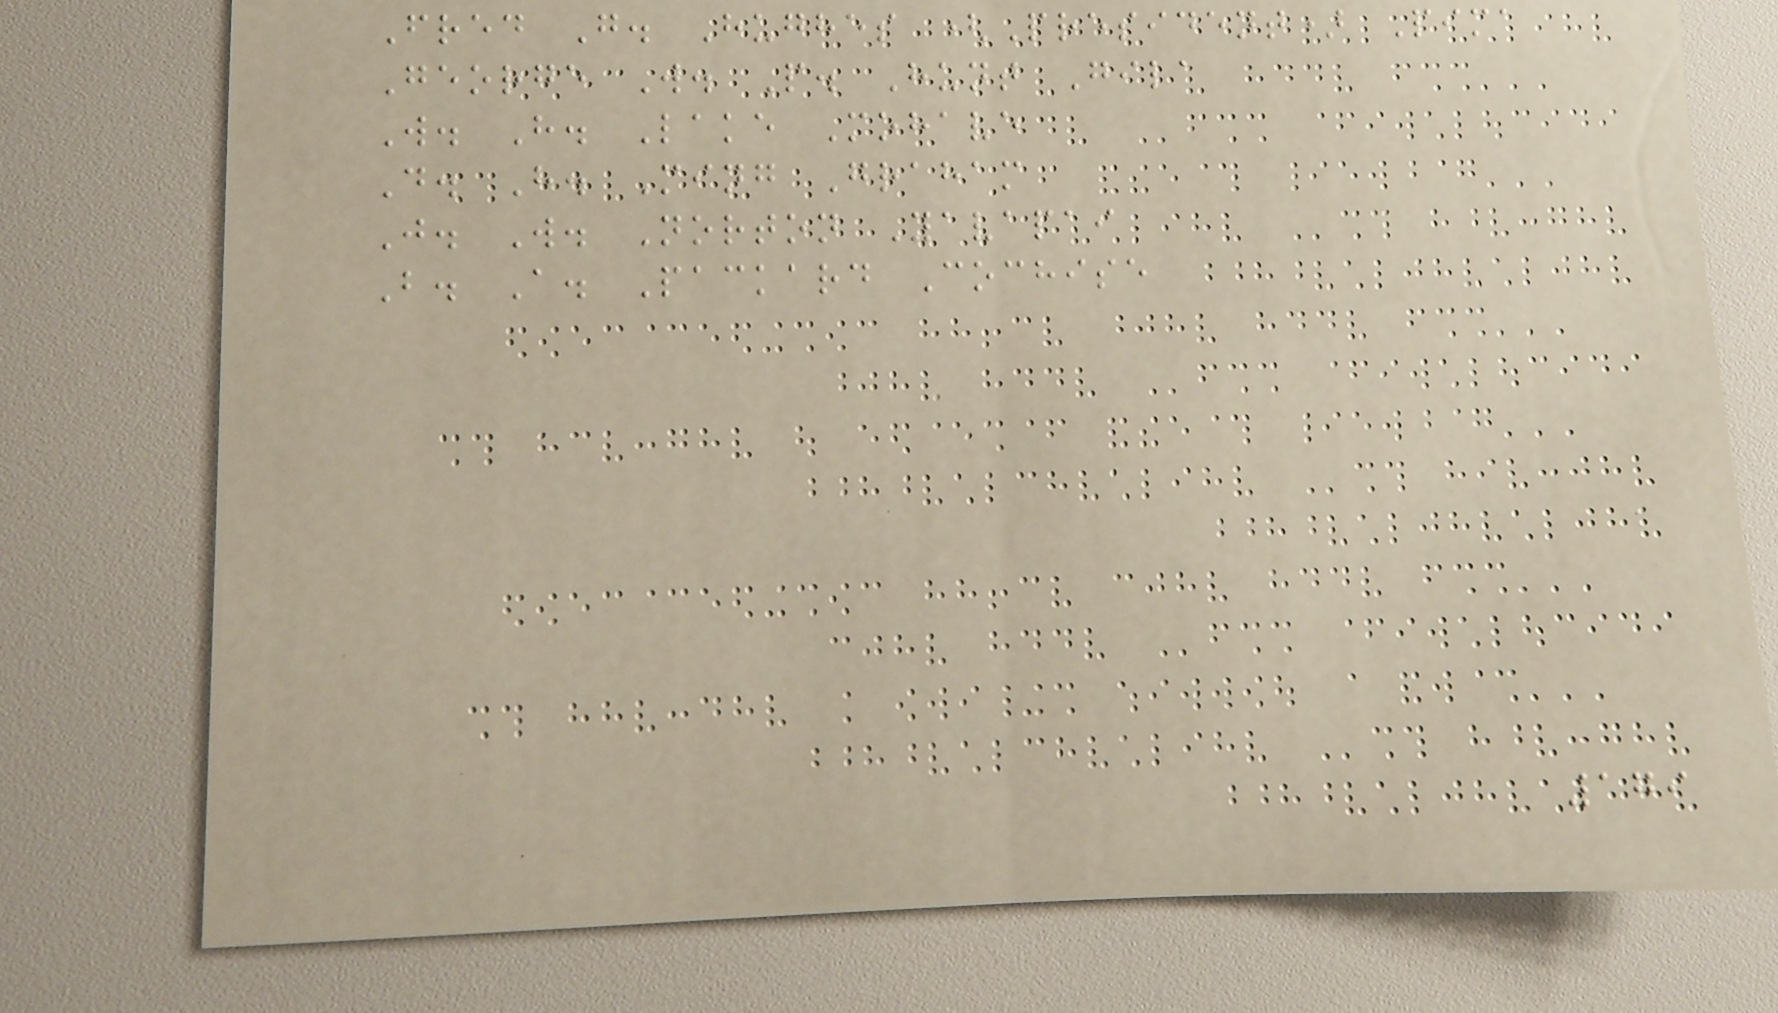Fred G. Hughes (President) Pima
George W. P. Hunt Gila
W. H. Lake Mohave
D. H. Ming Graham
J. W. Norton Yavapai
B. A. Packard Cochise
179
